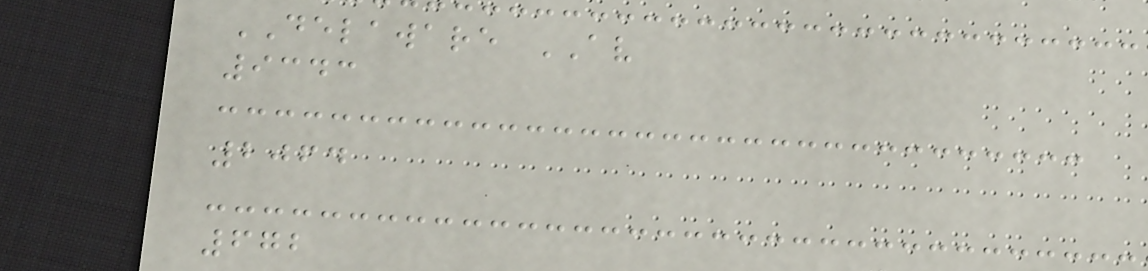DELAWARE AV
9343
2064
672
